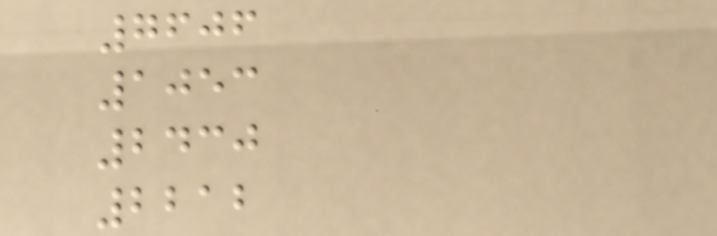7606
1053
2430
2212
